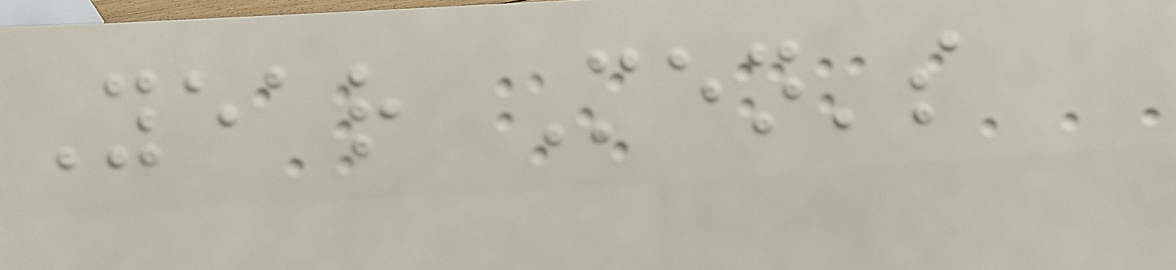Year Men's
